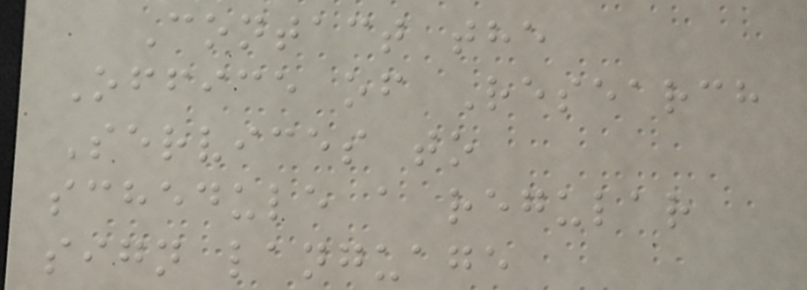Contact the
Office of Research
Services to
schedule a regular
sign language
